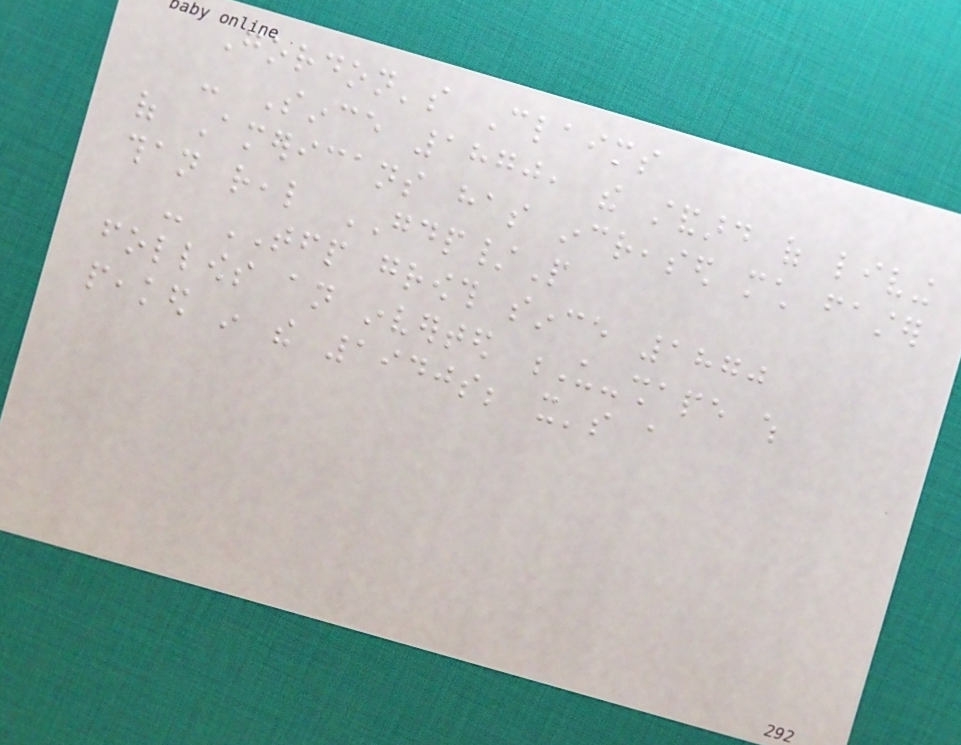Gordon's Claims
- Since 1870, the standard of living
of Americans has increased much faster
than real GDP/P
- TFP growth since 1870
follows an inverted U-shape which
peaked in the 1940s; it's a
